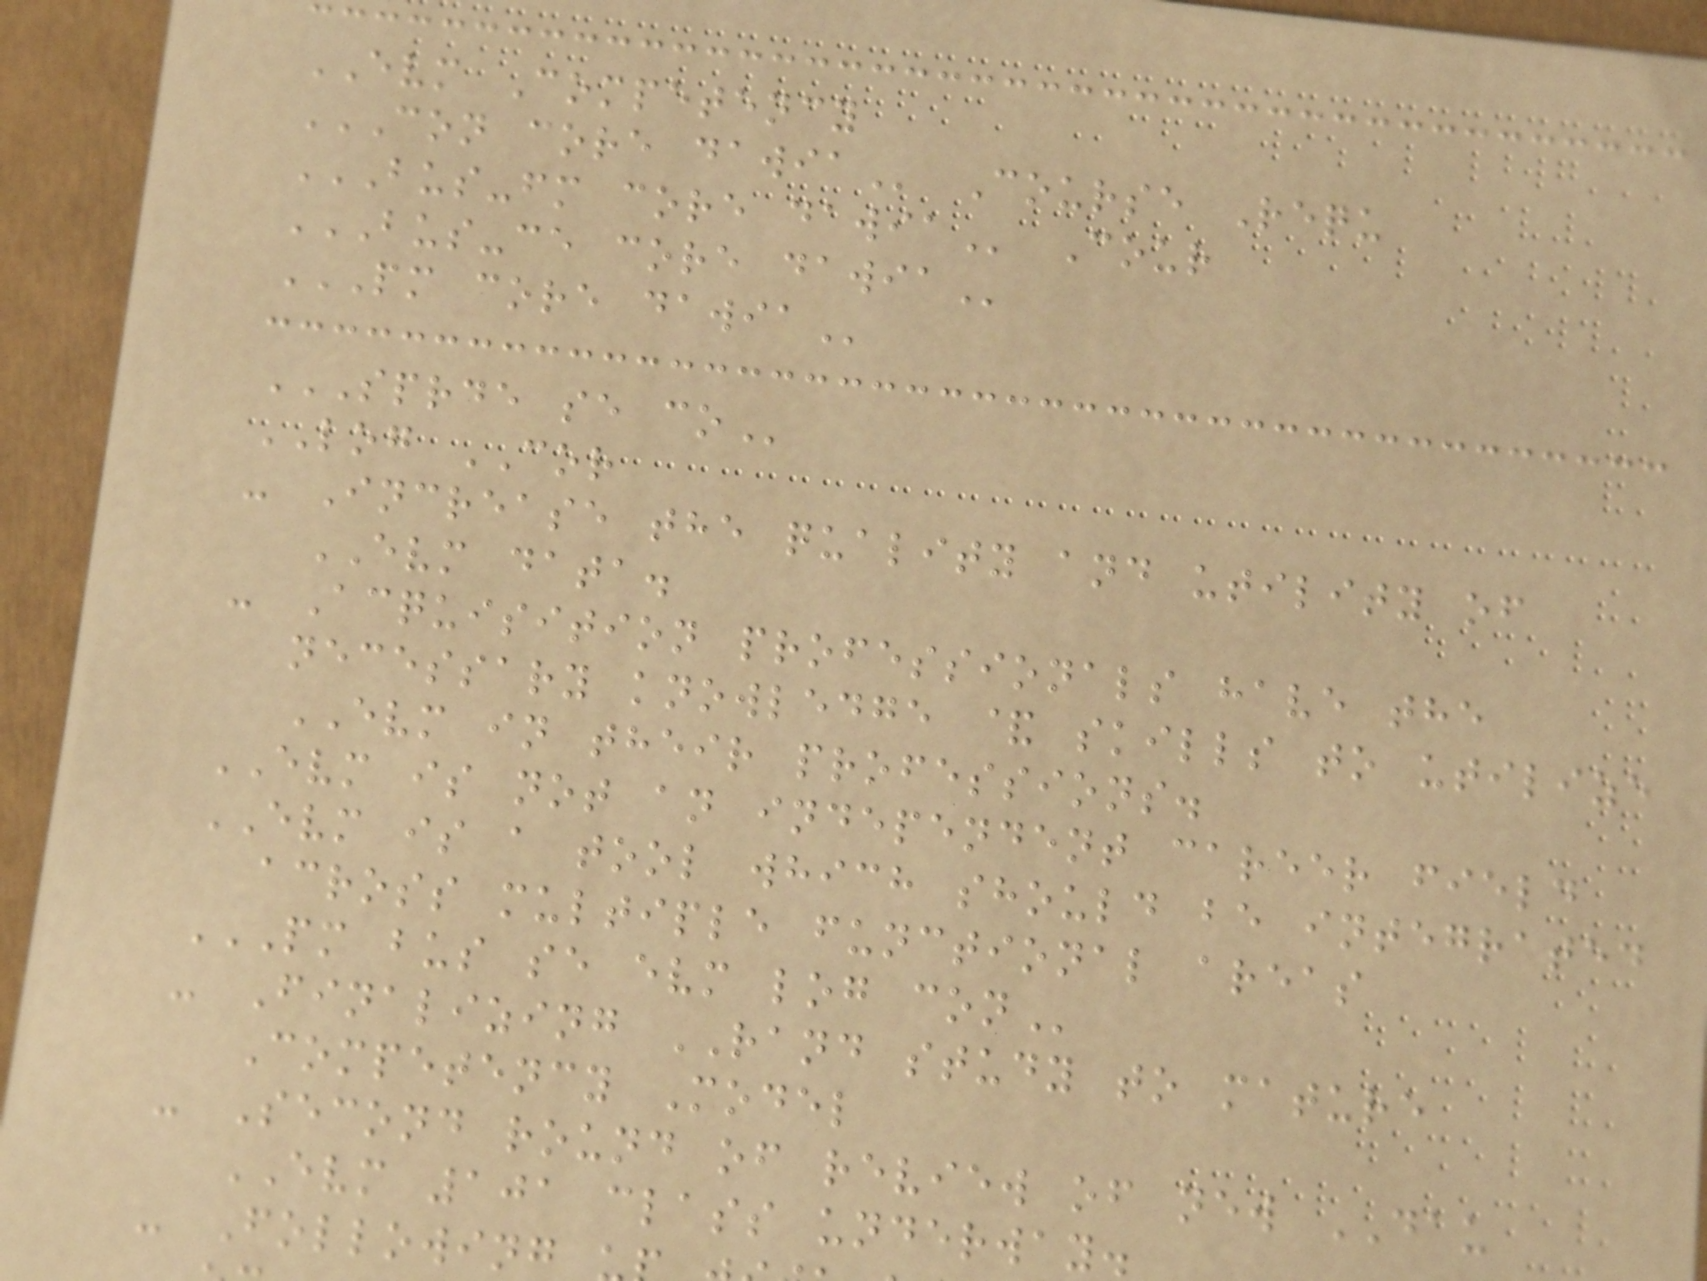EVM Competency
CON CORE DAWIA Course Requ
BUS-FM CORE DAWIA Cour
BUS-CE CORE DAWIA
PM CORE DAWIA
SPRDE SE CO
LOG COR
- Increase the quality and utility of
EVM data.
- Acquisition professionals have the
necessary knowledge & skills to utilize
EVM in their professions.
EVM is not an independent career field
EVM is a tool which should be integrated
across multiple functional areas
PM BUS SE EVM LOG CON
- Finalizing RAND study to mature
Competency Model
- Second round of review of new DAU
EVM 101 class underway.
- Following
